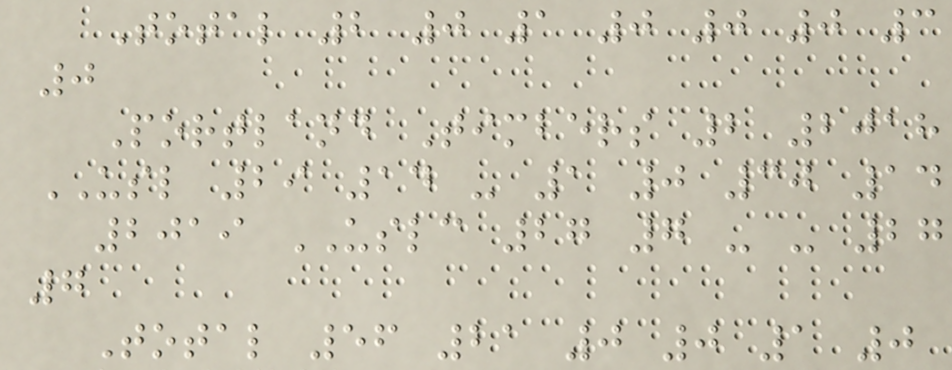Total 2 0 1 0 0 0 3
0
Portland Timbers 2 2018
USL 29 14 - 1 0 30 14
2019 USLC 27 7 - - 27
7
Total 56 21 0 0 1 0
